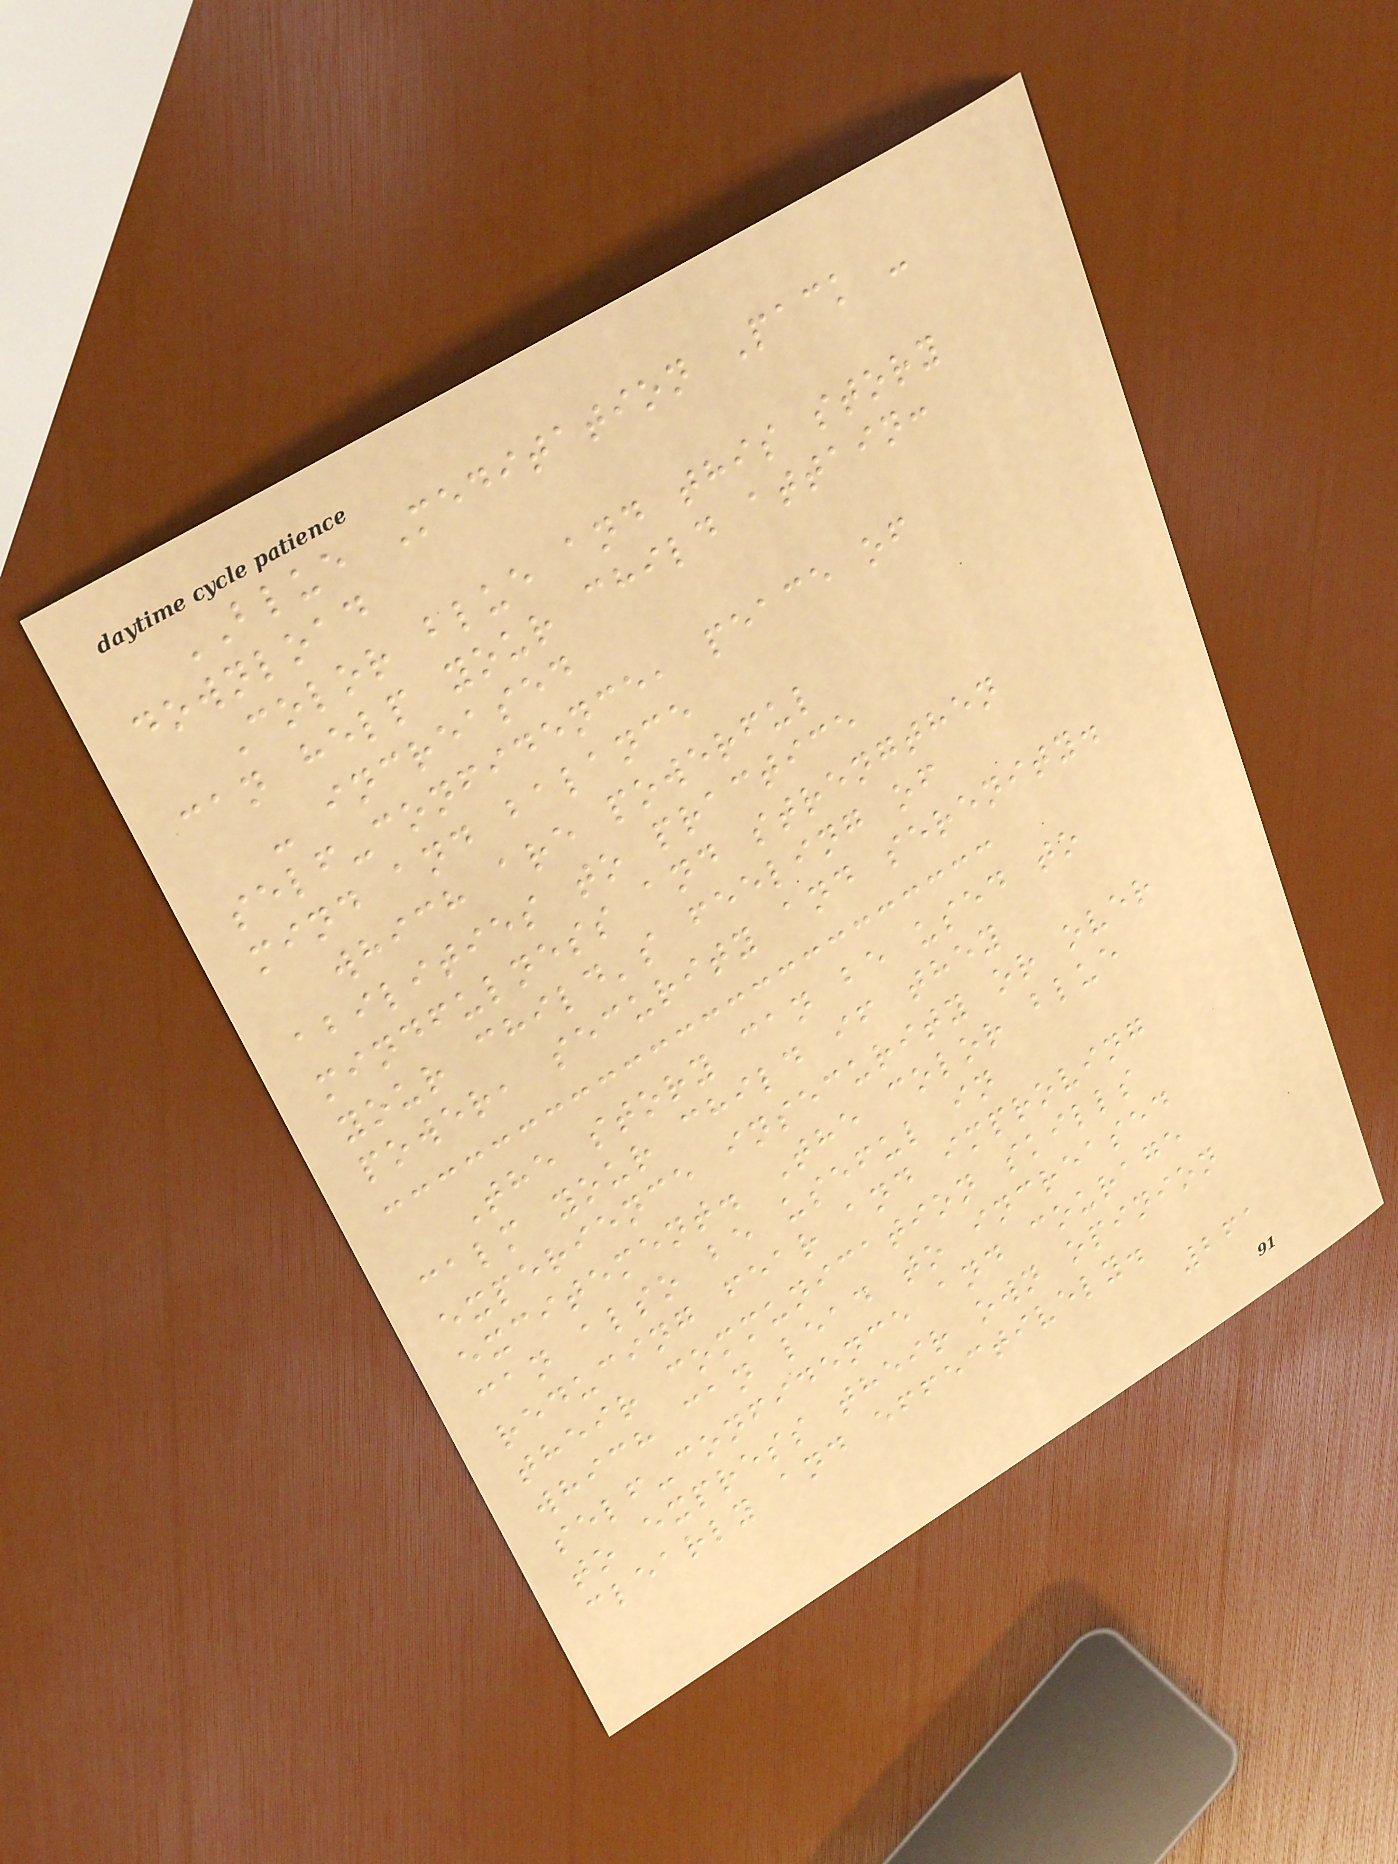BLUE Meditation Pack -
download
Color blue and this story
can help your child attain:
- increased
self-confidence, peace of
mind and balance
which are powerful
abilities to practice
mindfulness and strengthen
your child's feeling of
power, security and serenity.
The story can be used to
calm your child if they
experience insecurity or over
excitement. The color blue
can also be useful in
reducing fear and improving
their communication skills
which can lead to increased
self-confidence and courage
to express their own opinion
clearly and effectively.
261
